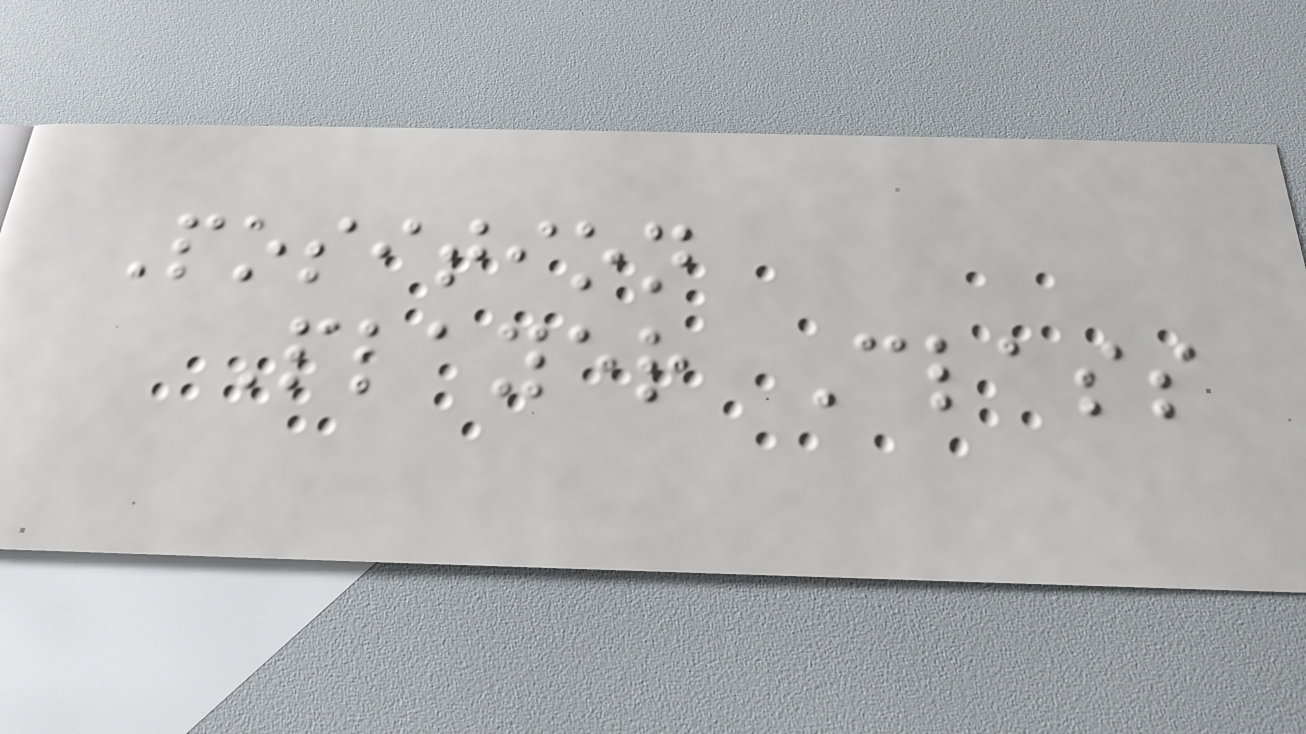Position
Player Class
